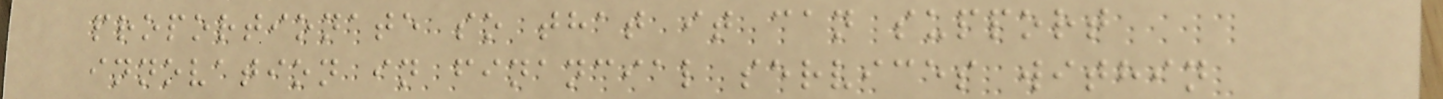proportionate so that it can support
innovation in financial services within
